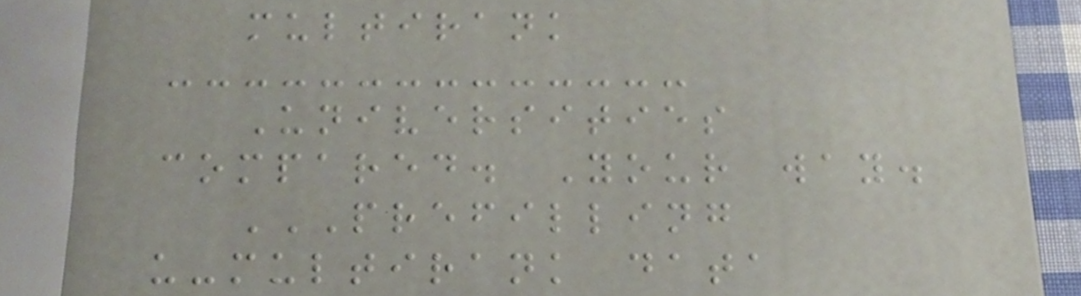multirank
Universities
compared. Your way.
PREFILLING
U-MULTIRANK DATA
